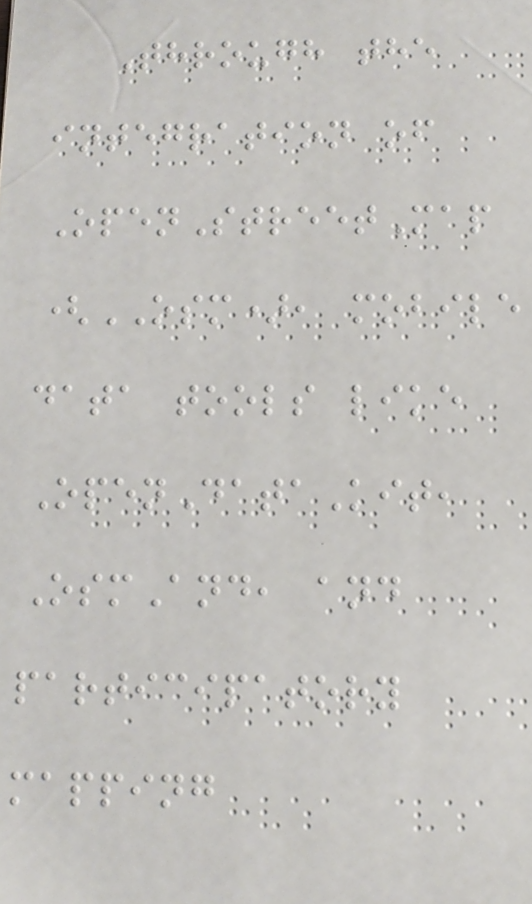Through the
integration of
OpenStreetMap
(OSM), mobile
data tools like
OpenDataKit,
OsmAnd, and
participatory
mapping
